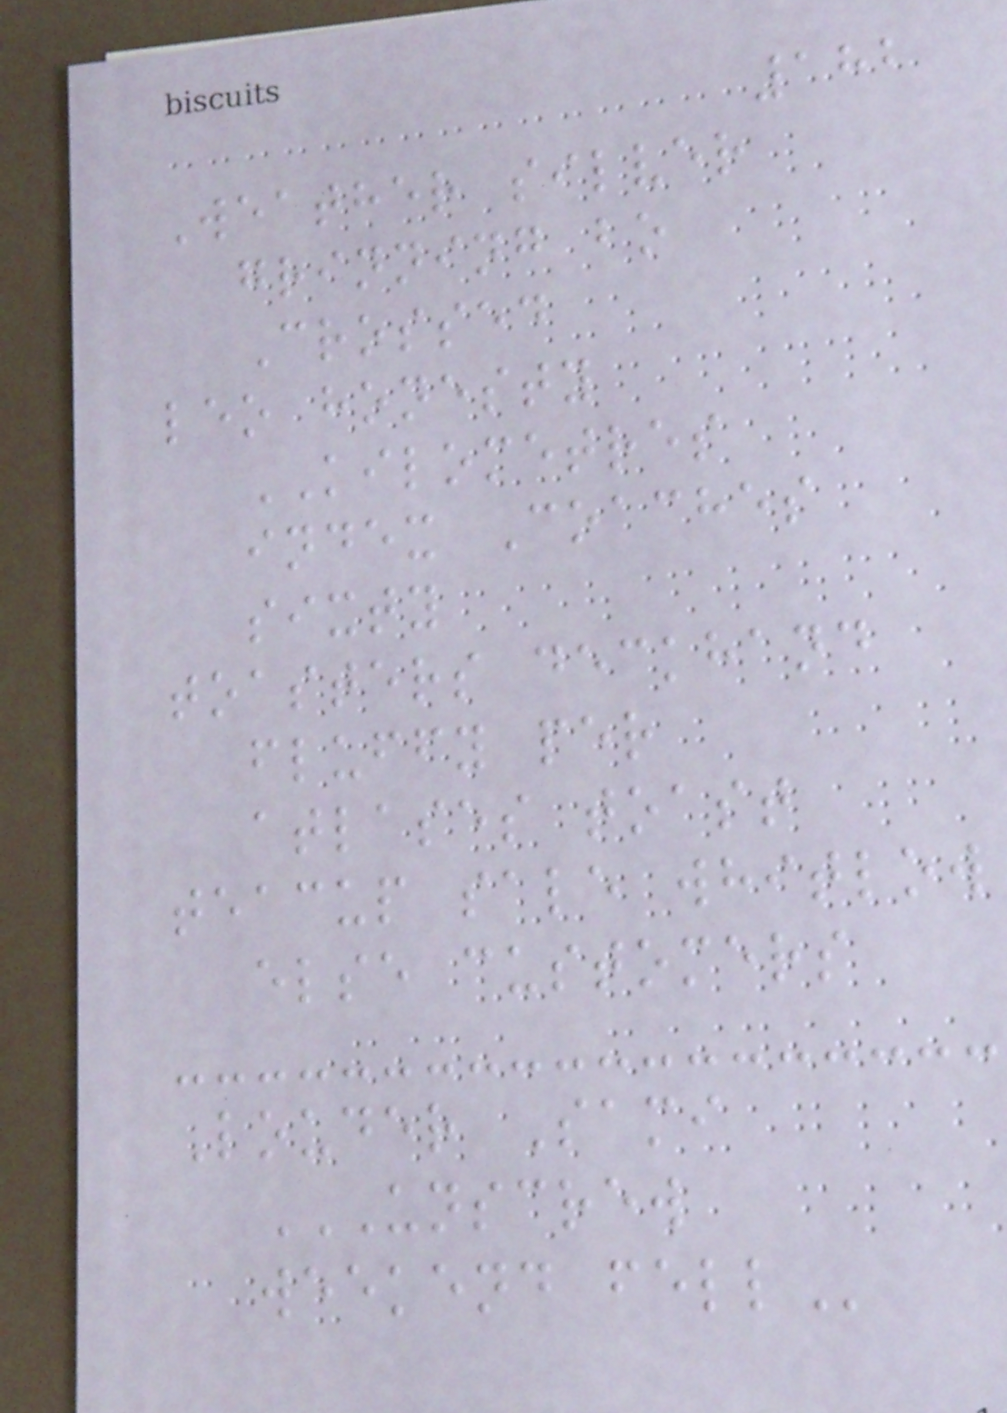182
Weather silver
grinning bo
Crossed
leo honesty
KILOMETRES
index Coaches
sixty
toasters deckhand
fluffy per
atlases toast
teacup sale whitlow
else customers
Louder Sami
UNSCREW
WEEKEND FELL
